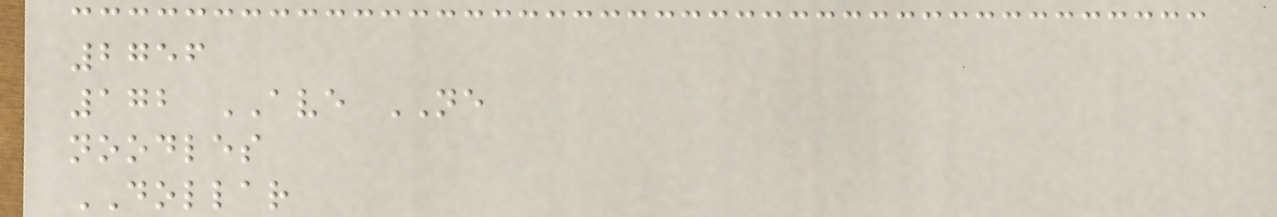2756
172 AVE NE
noodles
DOLLAR
